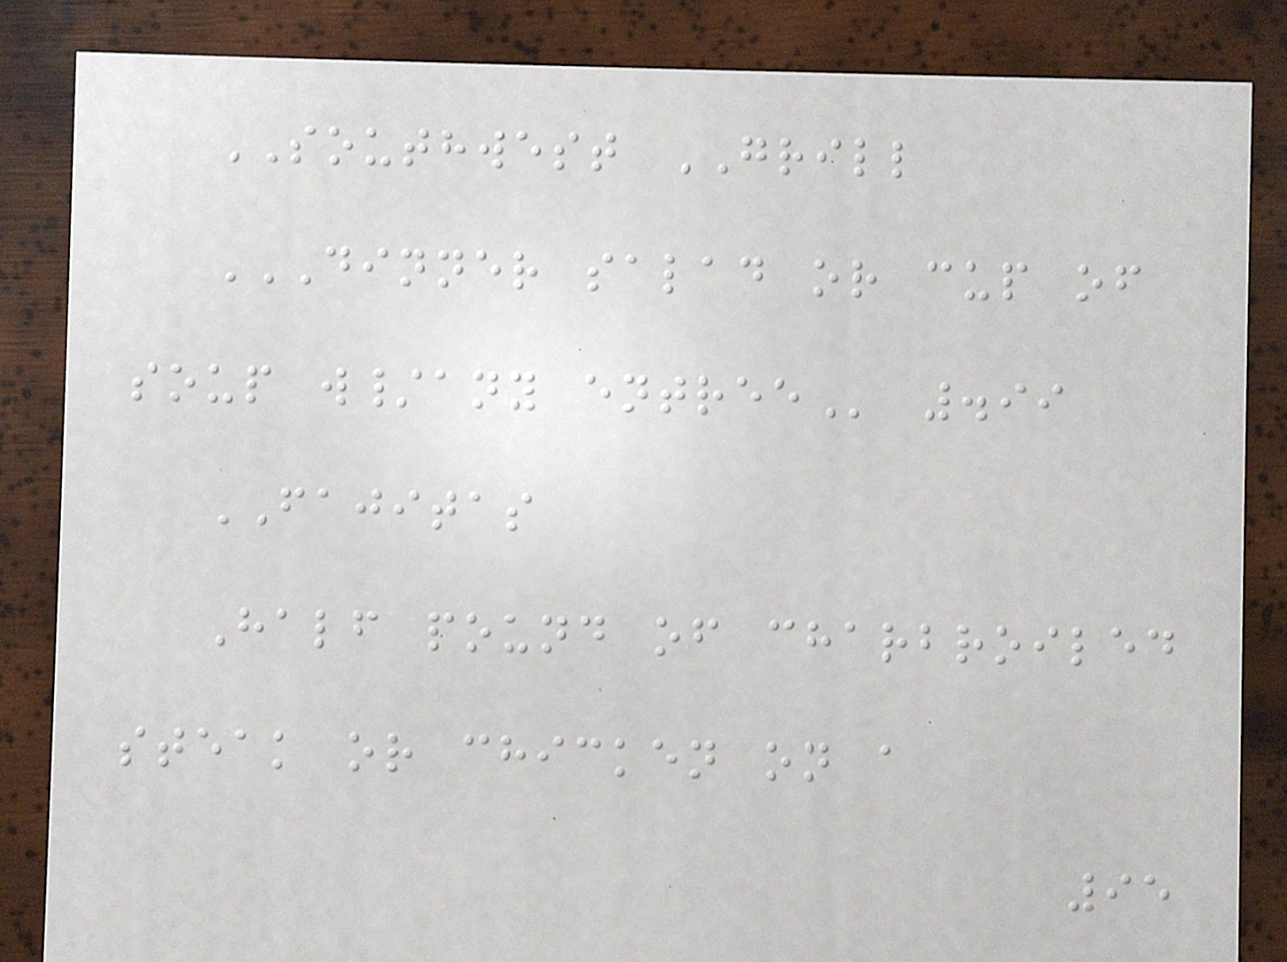SOUTHWEST GRILL
DINNER SALAD OR CUP OF
SOUP W/ANY ENTREE .99
FAJITAS
Half pound of charbroiled
steak or chicken on a
95
